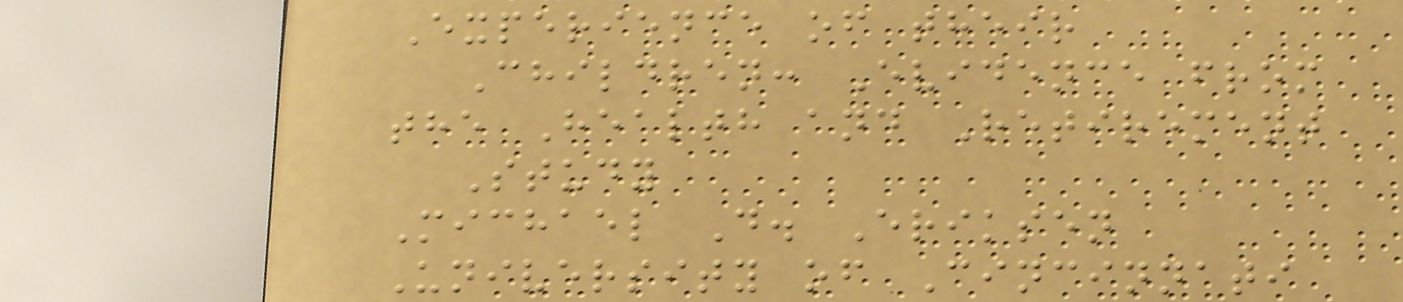Experience of their
Children: Evidence from
the Health and Retirement
Study
Michael D. Eriksen
University of Cincinnati
